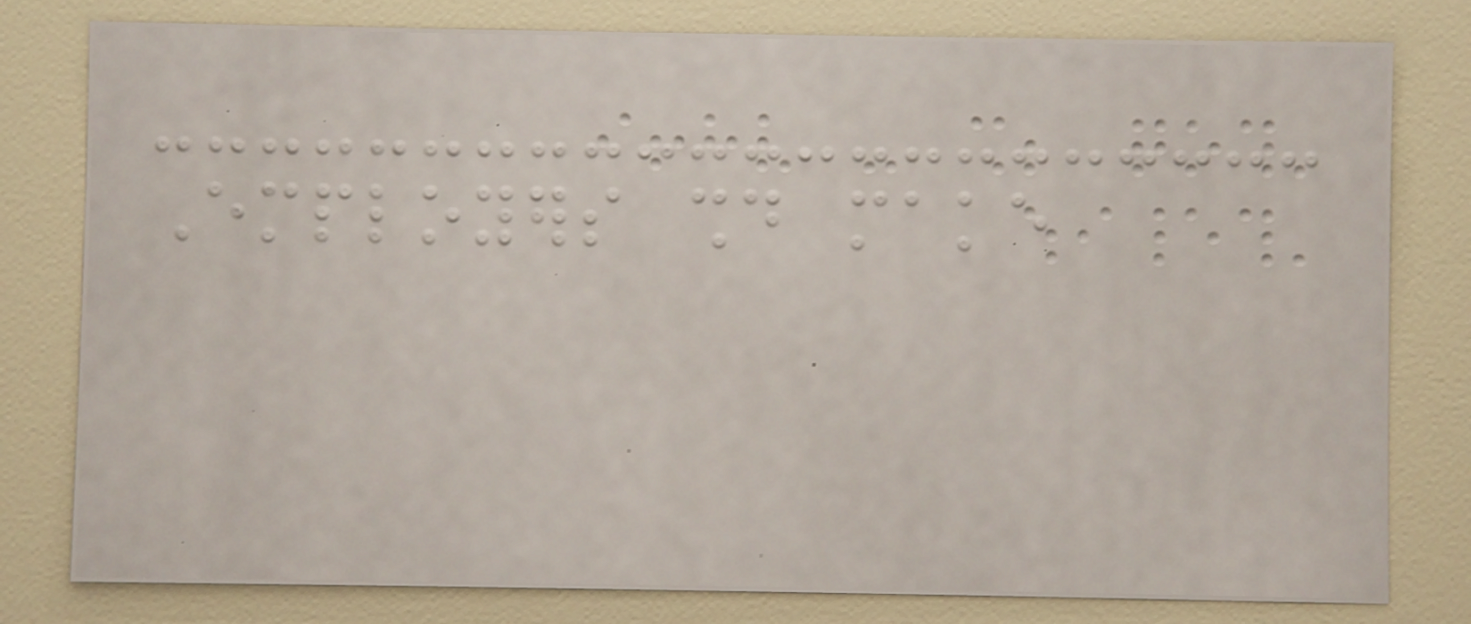Employers should make
